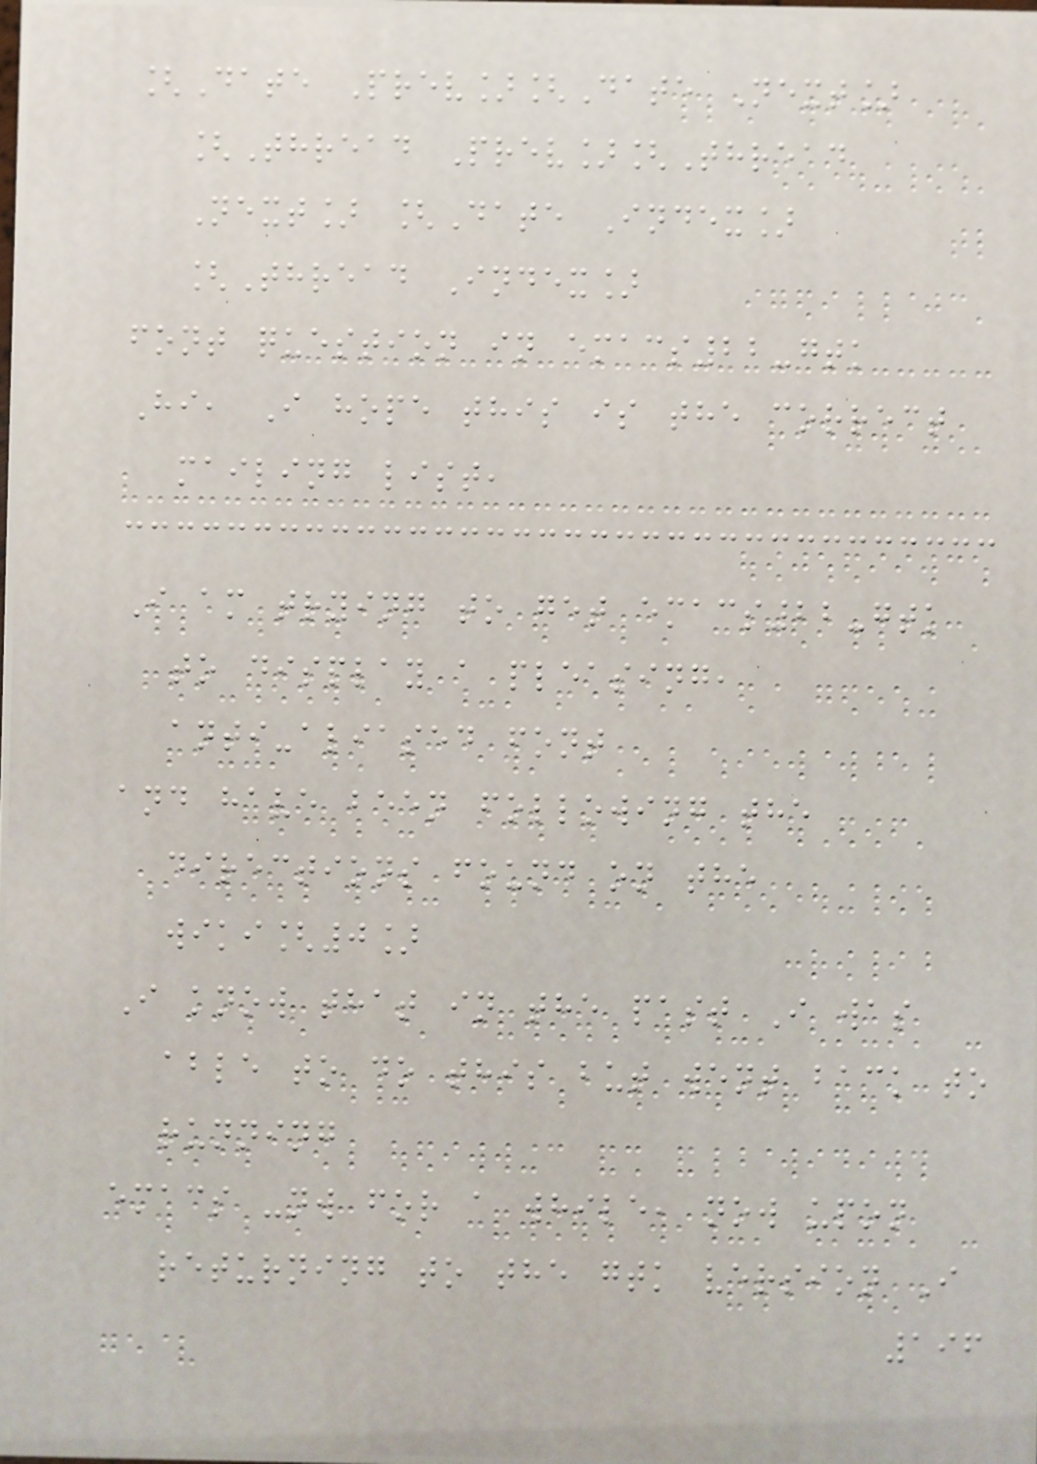[Date Prev][Date Next]
[Thread Prev][Thread
Next] [Date Index]
[Thread Index]
font question in emacs22-gtk
Hi, I hope this is the correct
mailing list,
I am trying to get emacs22-gtk
to display a pleasing,
anti-aliased font
and have been following the
directions found on the
wiki[0]
I know that in the past I was
able to do this but went back to
running
emacs -nw for a while, now upon
returning to the gtk version I
196
